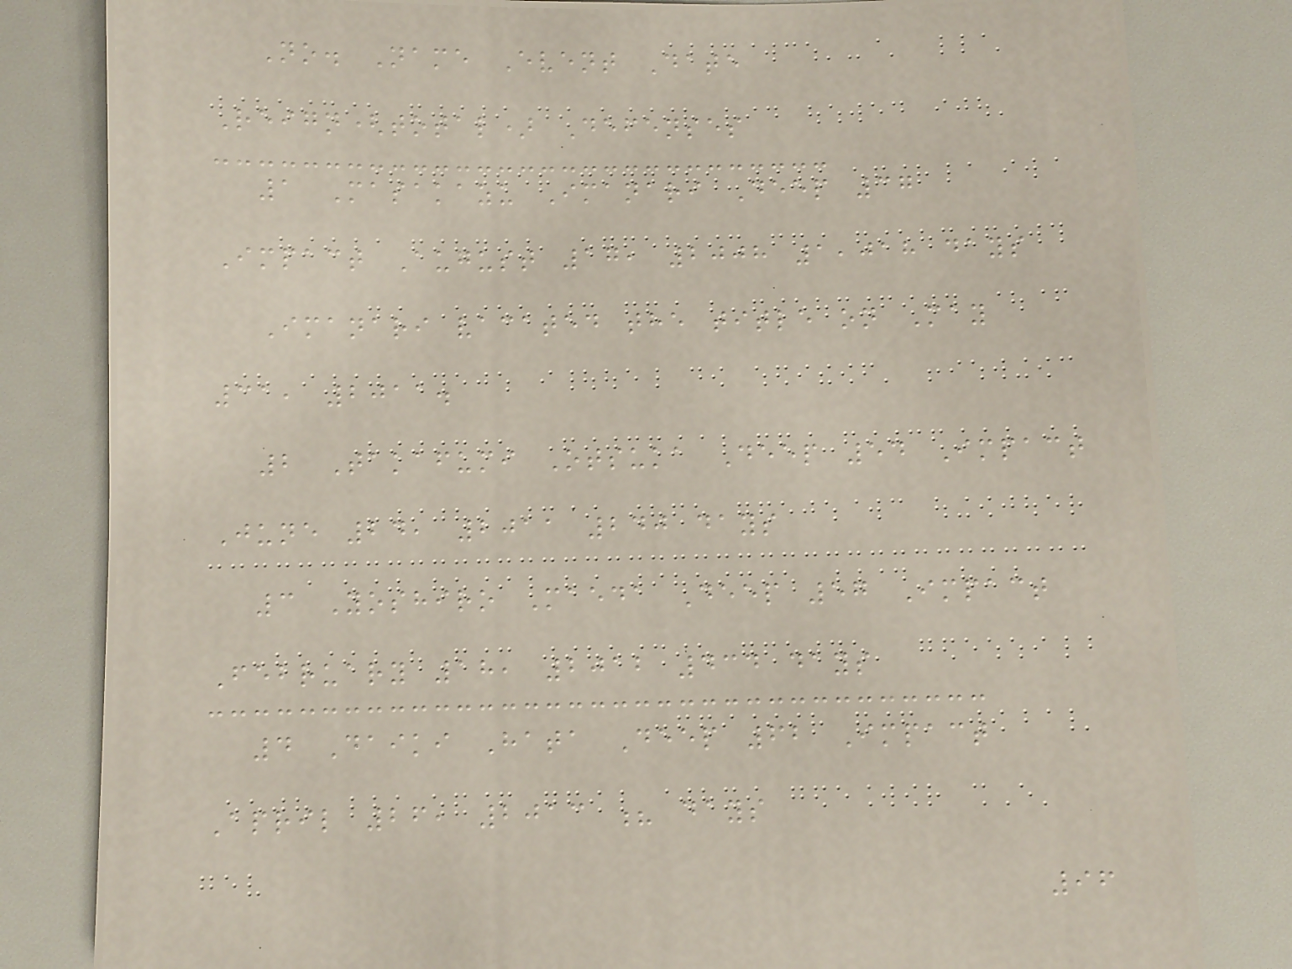No. Name Event Date
Reign(total) Defenses
1 Masakazu Imanari Deep 37
Impact August 17, 2008 1,018 days
Imanari vacated the title on May
31, 2011.
2 Takafumi Otsuka Deep 54 Impact
June 24, 2011 240 days
3 Yoshiro Maeda Deep 57 Impact
February 18, 2012 434 days
4 Daiki Hata Deep 62 Impact
April 26, 2013 ? days
96
